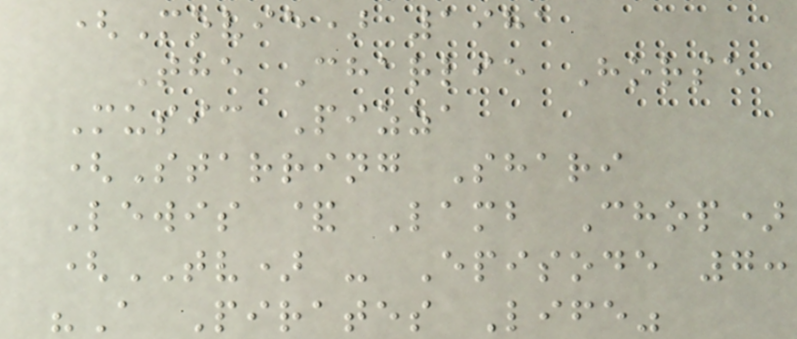(Movie) 1981
The Charlie Horse
Music Pizza
(Starring Shari
Lewis & Lamb Chop)
(TV) - Episode 7:
"A Pirates Life"
